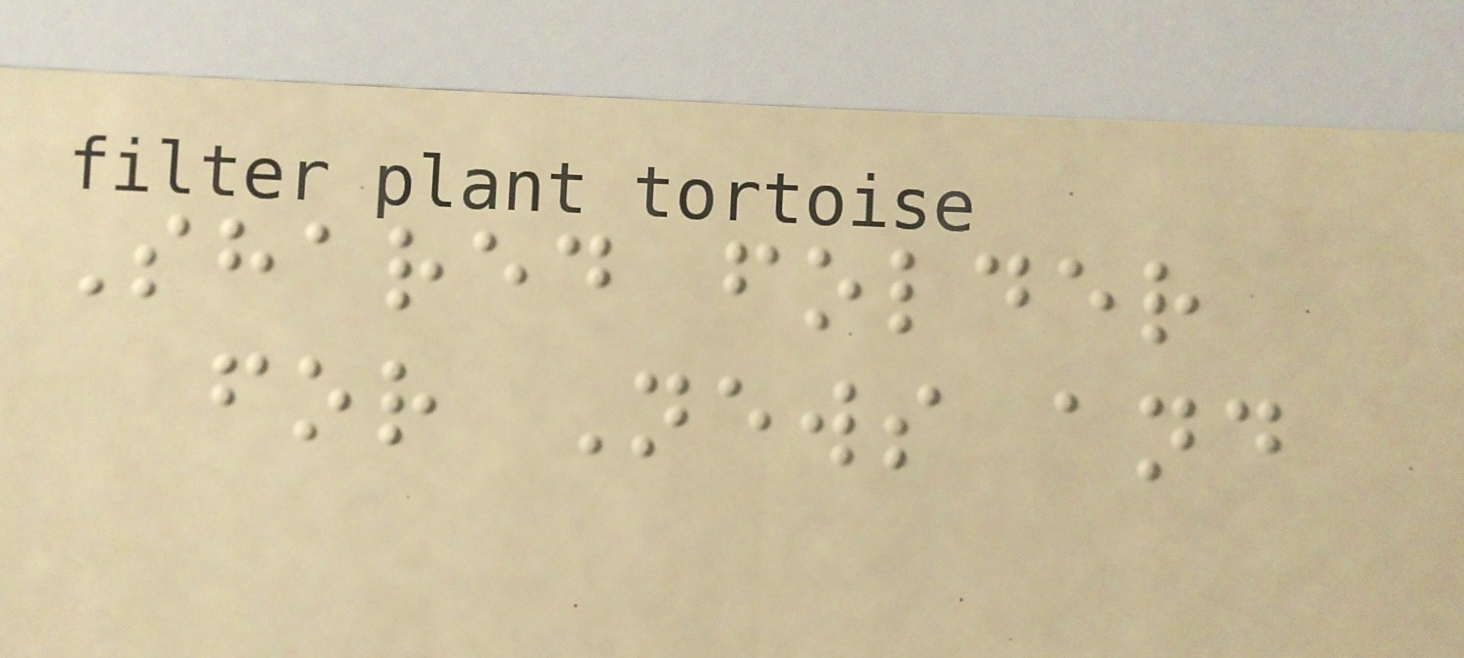Shared folder
for News and
